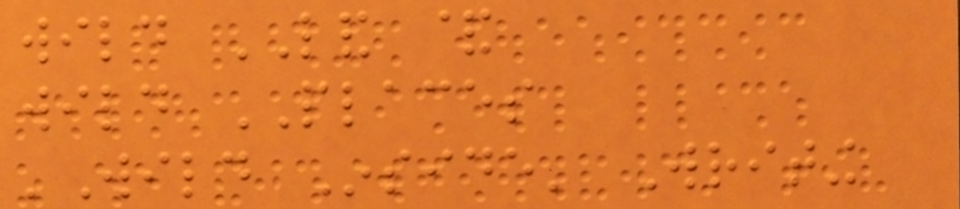wild LAND &
wild PLACES
'Wild Inside' Writing
